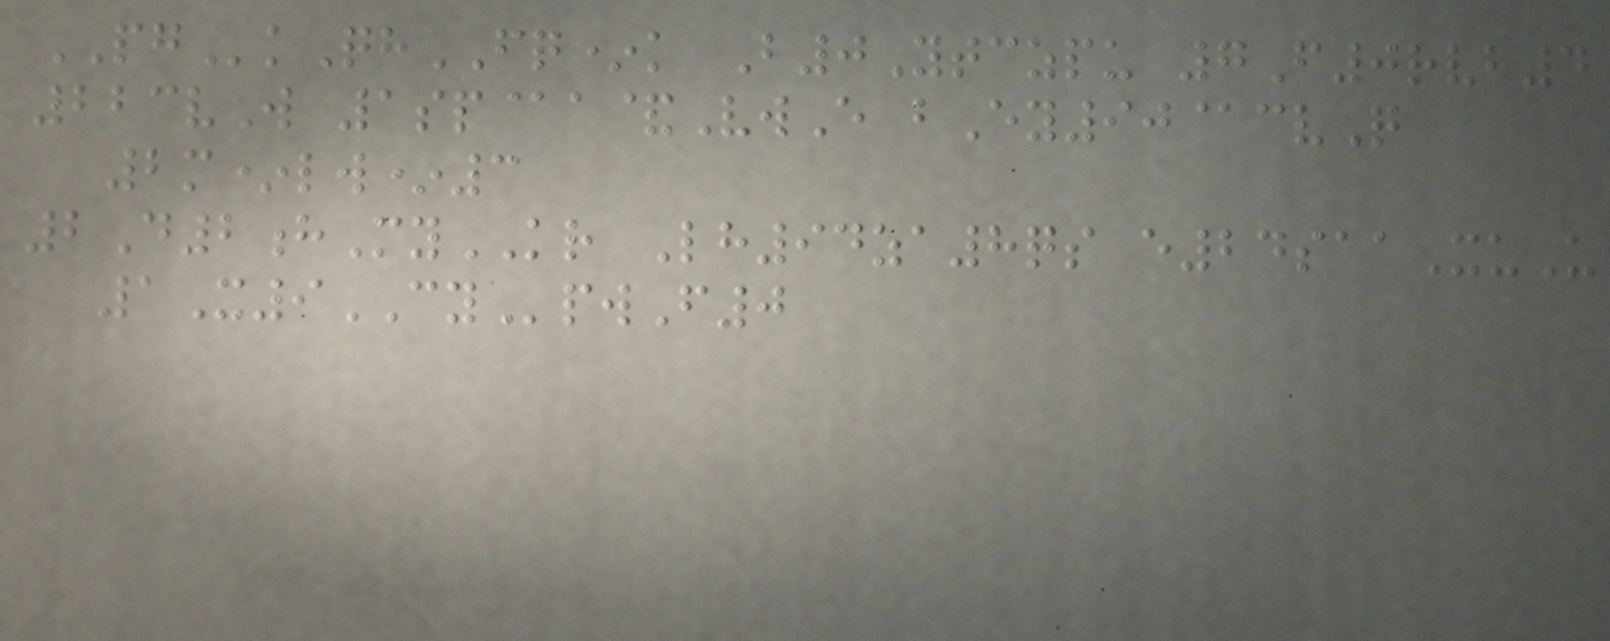PGkQhFQ*k B0Ytczpu 7F0rvb4
223vW 1sp@a&VwE bEy90@cvQ
2m*lw*3
2D2hMyKR Lh94za8qs e24saaXuU
1X9CYpwF0
